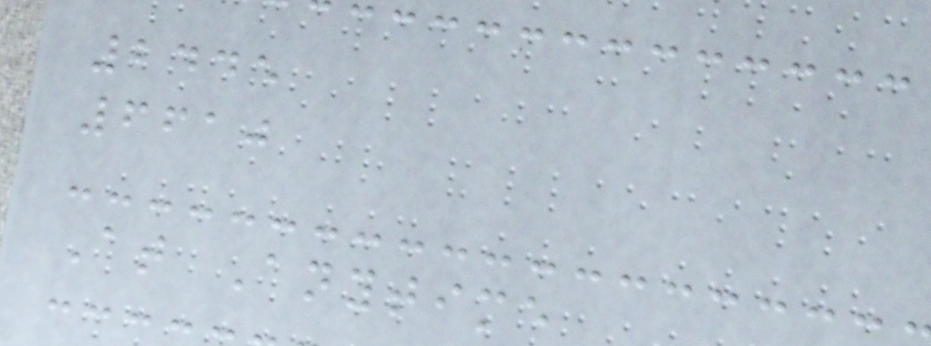2445
6610
At Anytime
